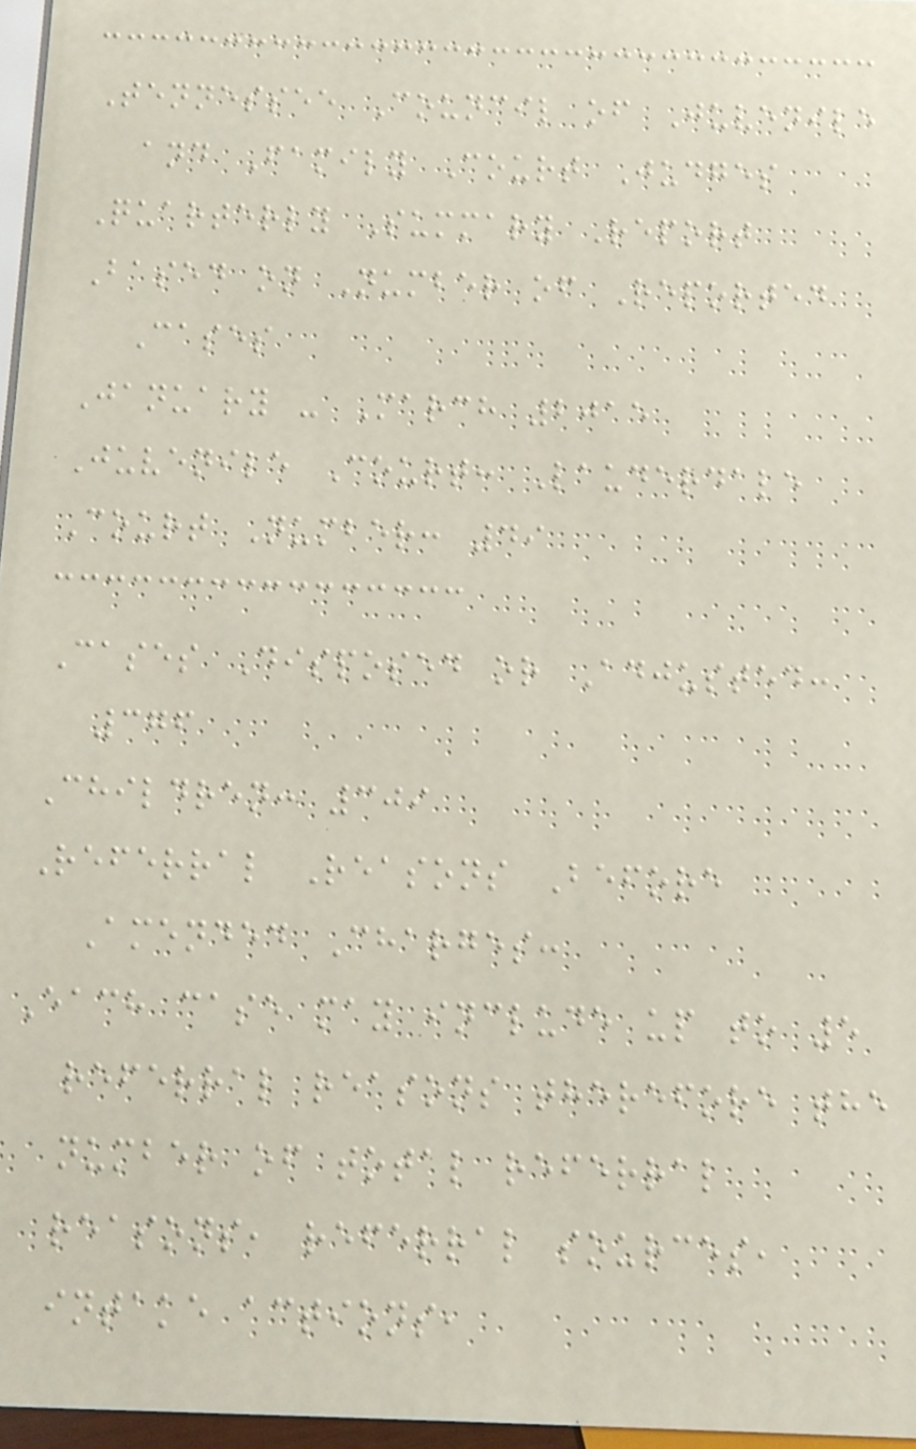Tennessee Council of Juvenile
and Family Court Judges
Quarterly Summary Report
Based on Number of Reported
Cases
January - March 2015
Juvenile Court: Lauderdale
Court Number: 49
Cases Disposed or Adjusted:
376
Children: 309
Referral Reasons Before
Amended Charges:
Each case may include up to 5
referral reasons therefore the
number of total referral
reasons, referral sources,
intake actions,
